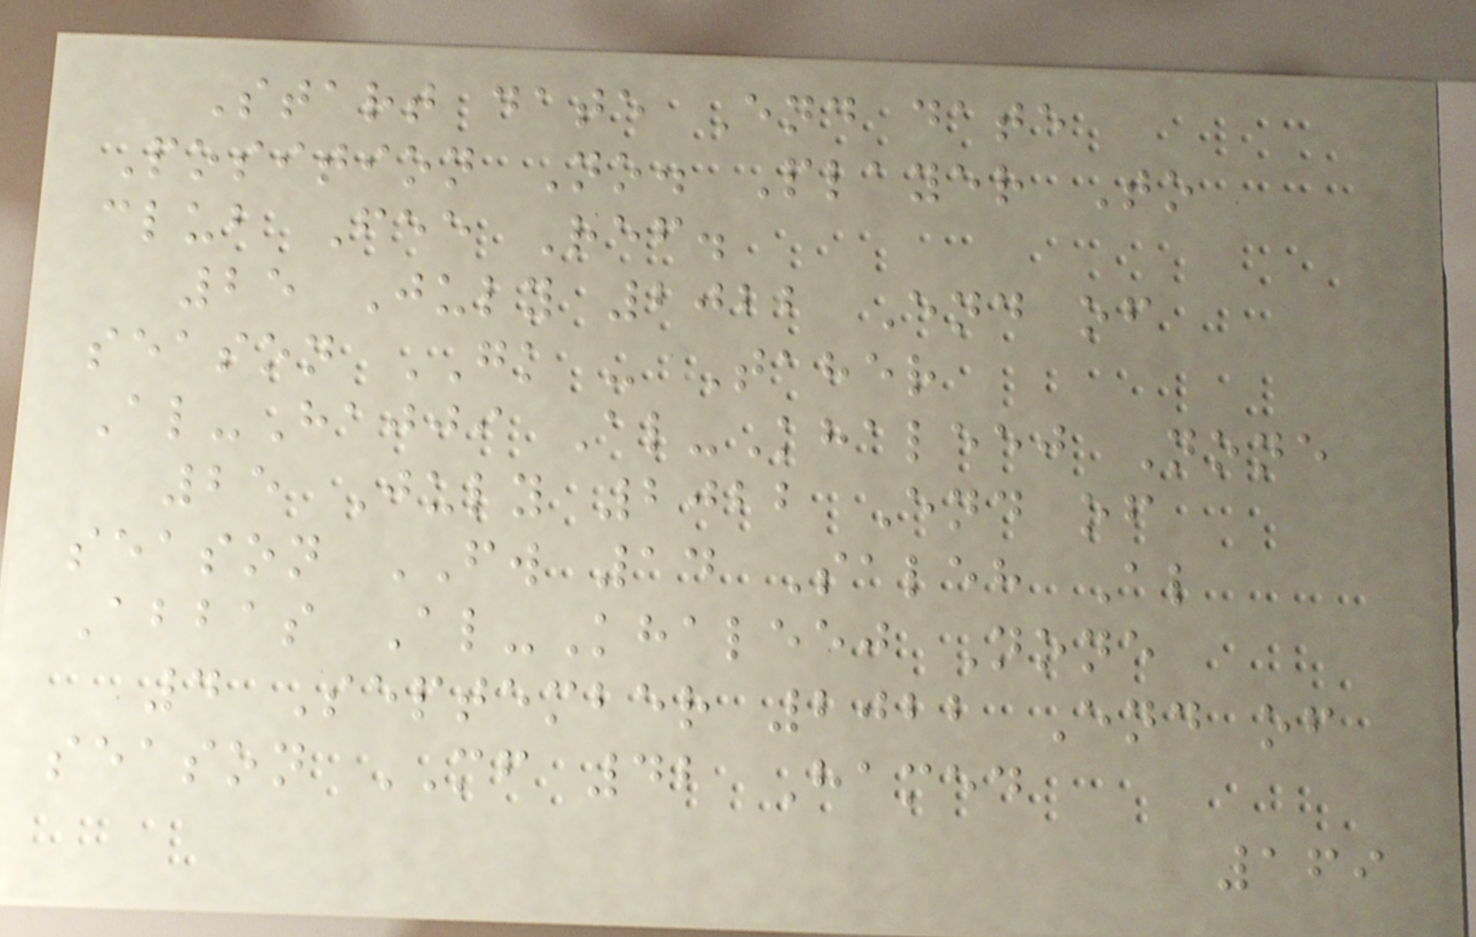Start date End date
Position No. Player To
club Fee Ref.
25 July 2022 End of
season GK - Taher
Al-Hajji Al-Khaleej None
25 July 2022 End of
season FW 14 Saleh Al
Abbas Al-Khaleej None
4 September 2022 End of
season MF 42 Hamed
169
